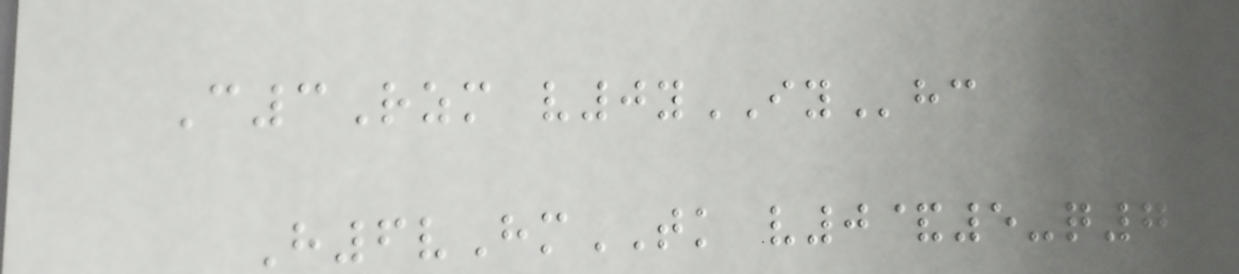C3Rzm v0yIYhc
H6vHmTK v0&5-q7
